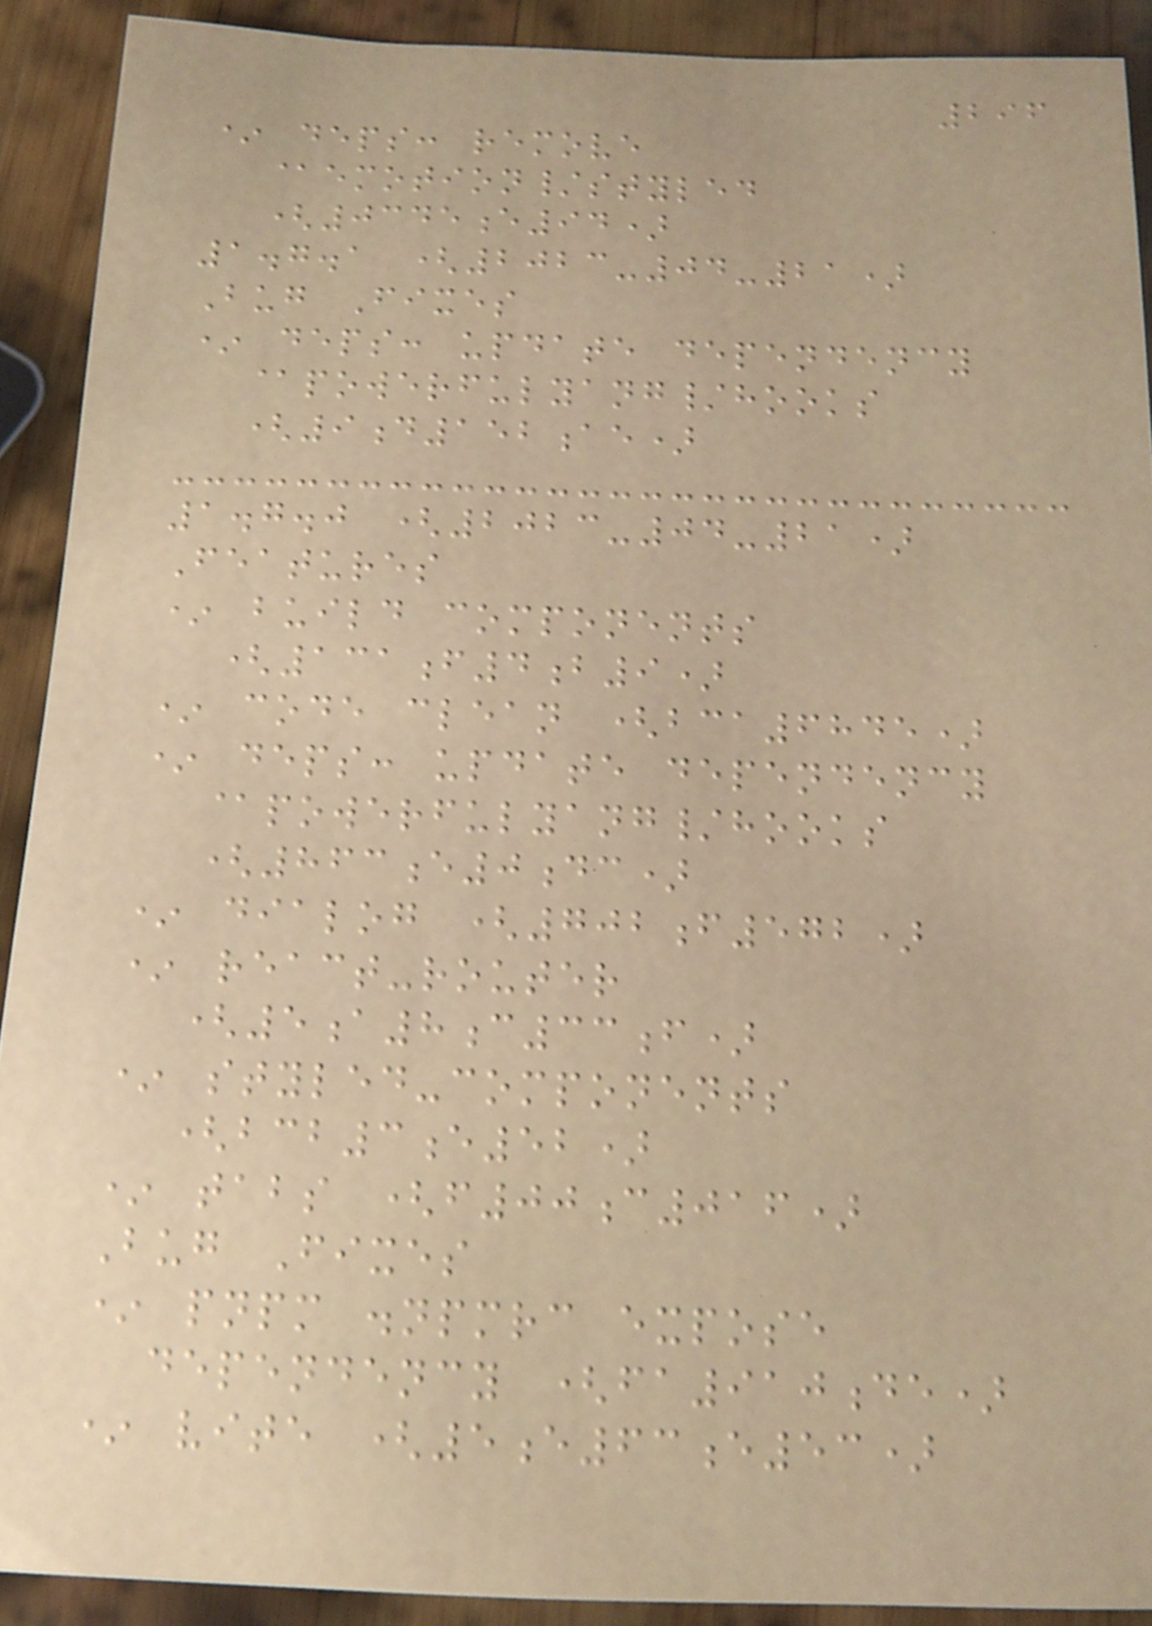296
* deps: remove
@emotion/styled
(0345e94)
1.7.1 (2023-04-21)
Bug Fixes
* deps: update dependency
@powerfulyang/hooks
(9d152ae)
1.7.0 (2023-04-21)
Features
* build components
(131f4b9)
* code clean (bca6845)
* deps: update dependency
@powerfulyang/hooks
(863e0dc)
* dialog (702f572)
* react-router
(5a8c33f)
* styled-components
(bcb3e52)
* tabs (f00c016)
Bug Fixes
* pnpm .npmrc expose
dependency (fa910de)
* vite (5e63e53)
